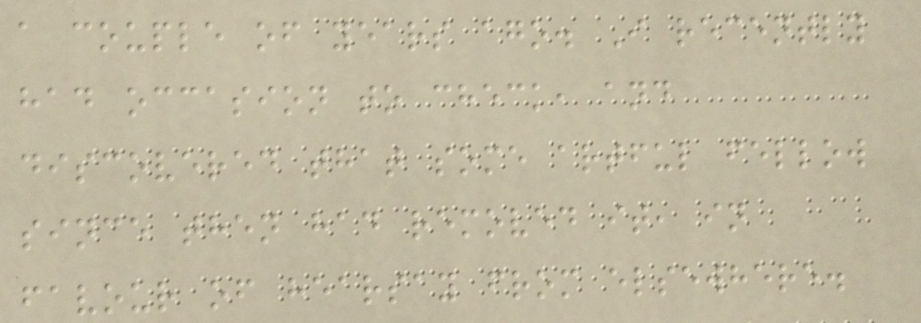a couple of years ago. I recently
had occasion to check, and
discovered that some artful fellow
since then had removed it, in
favour of hearsay from elsewhere.
